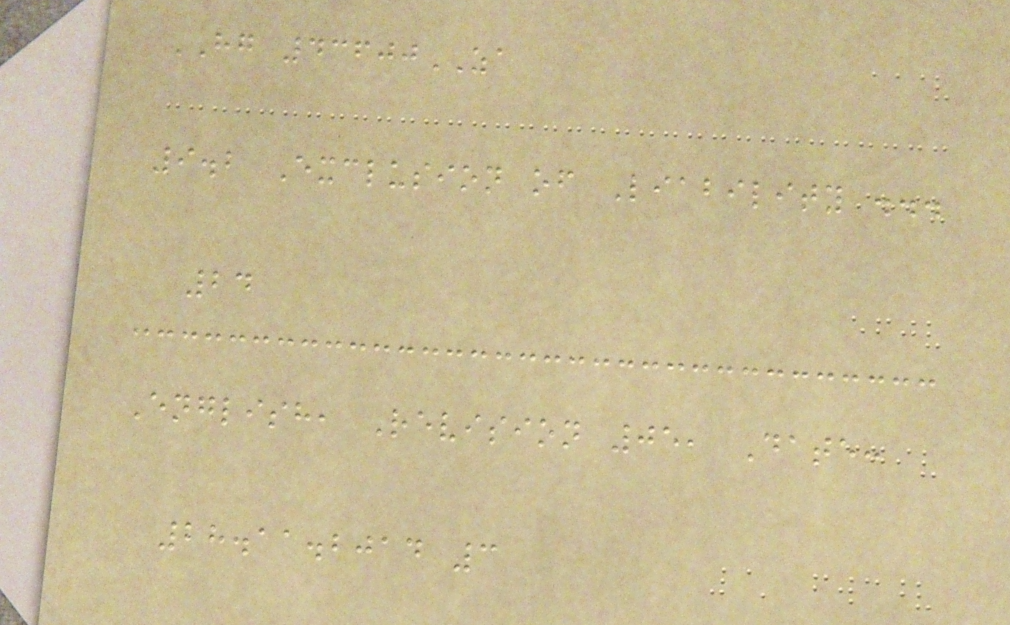HG 43600ZA
9.2 Exclusion of Liability ...
24
English, Revision 05, Date:
28.11.2014 3
